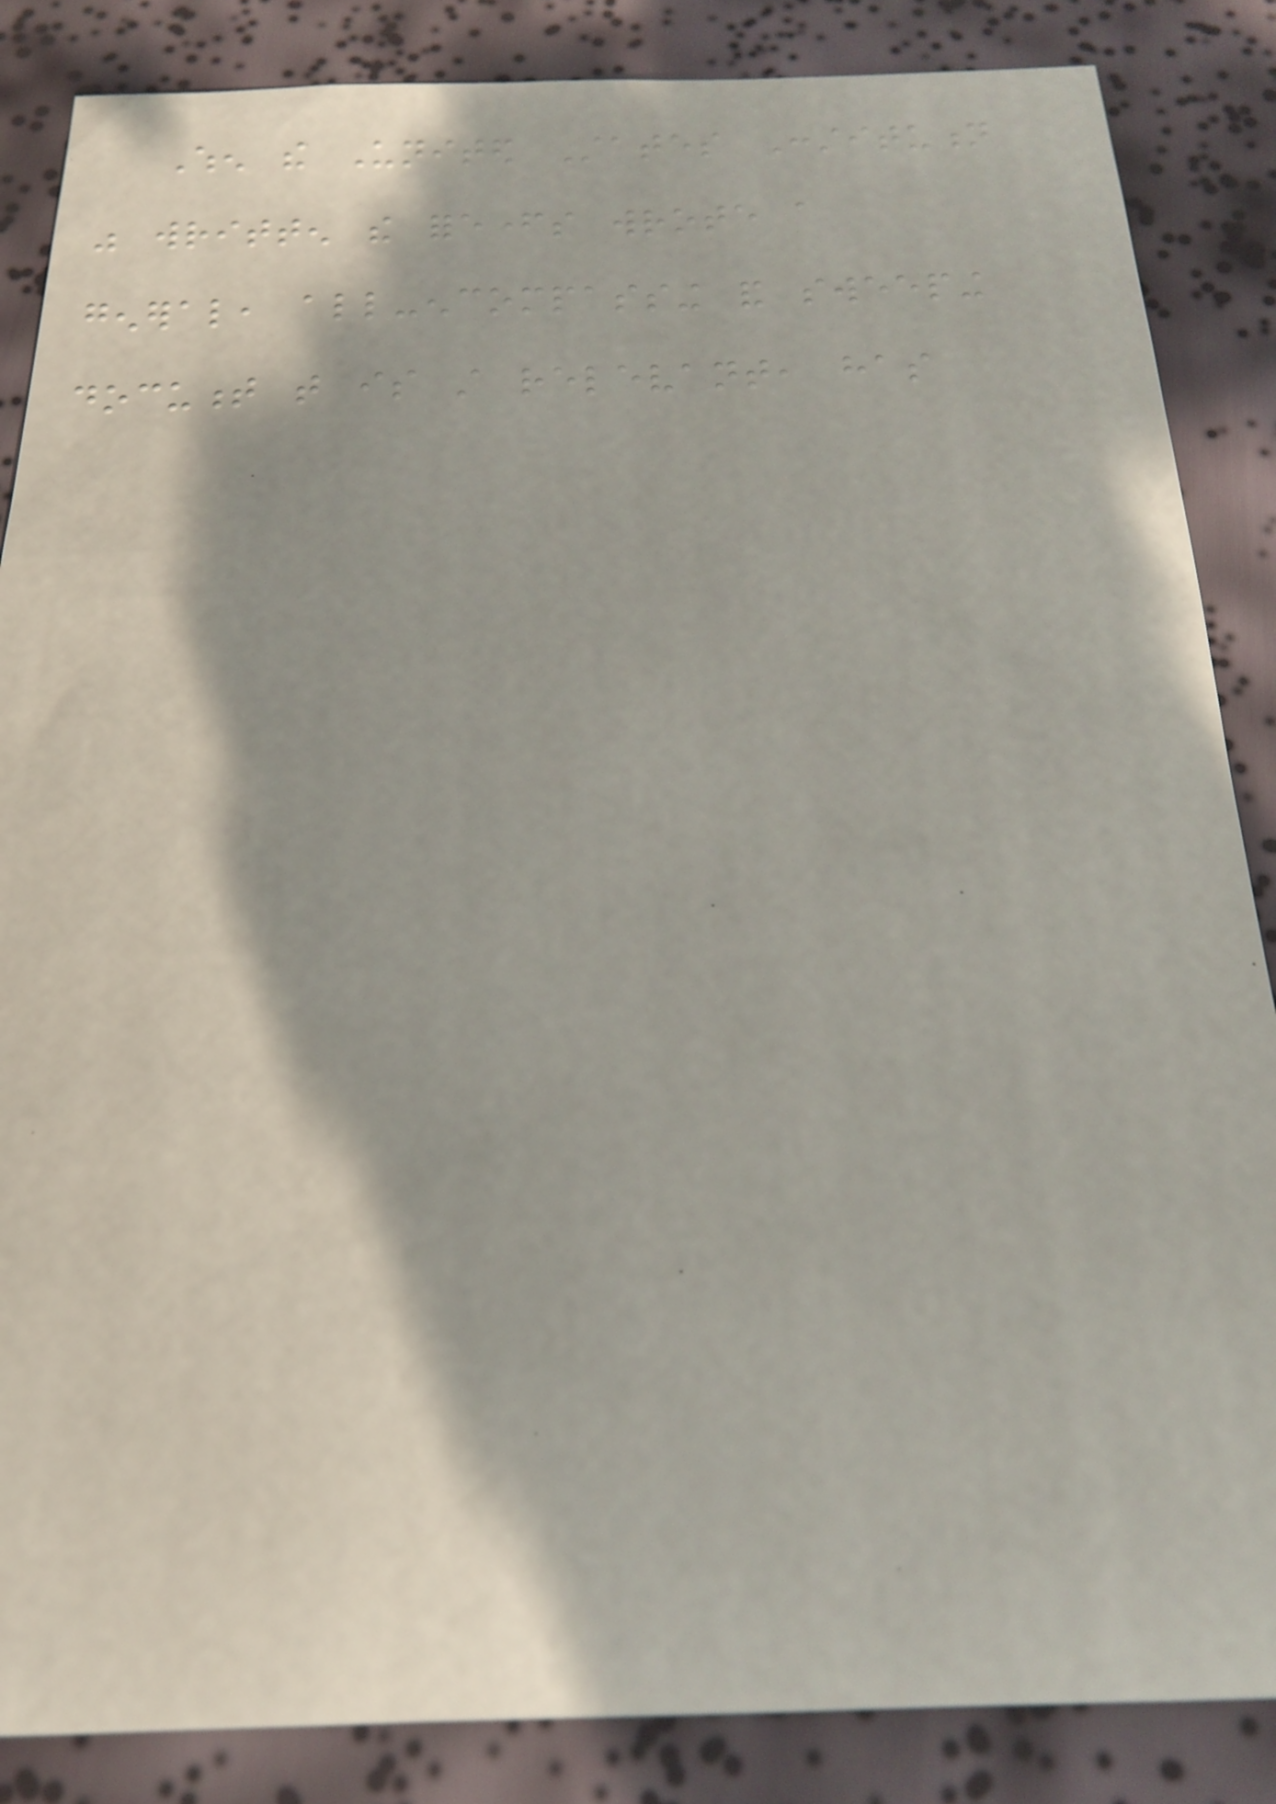When the United States Constitution
was written the forefathers wrote a
general, all-encompassing and sweeping
document that is still relevant, has
